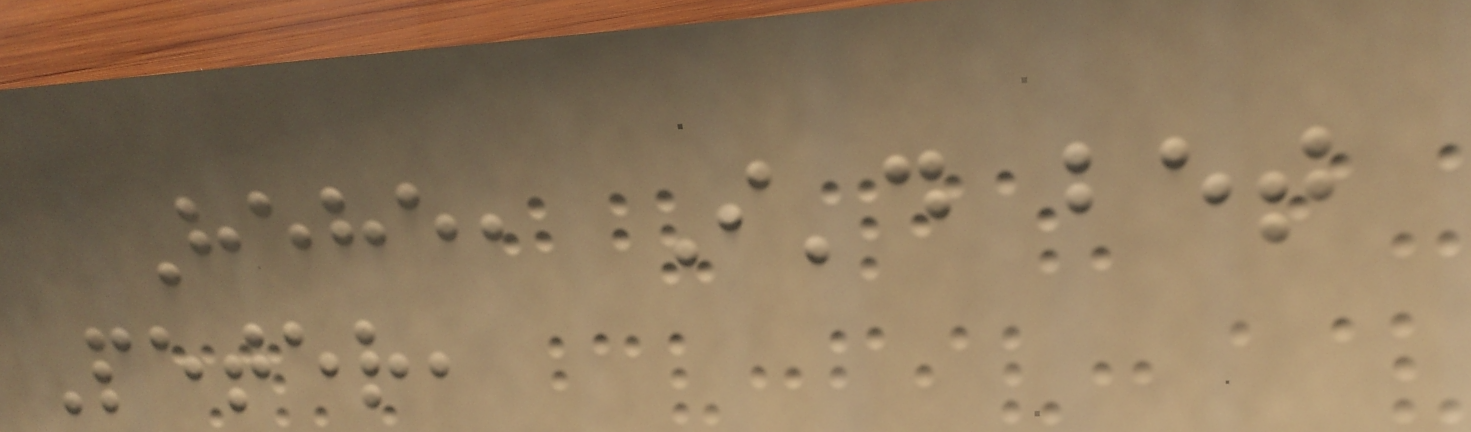Hehe, I'd bet
Peter,
